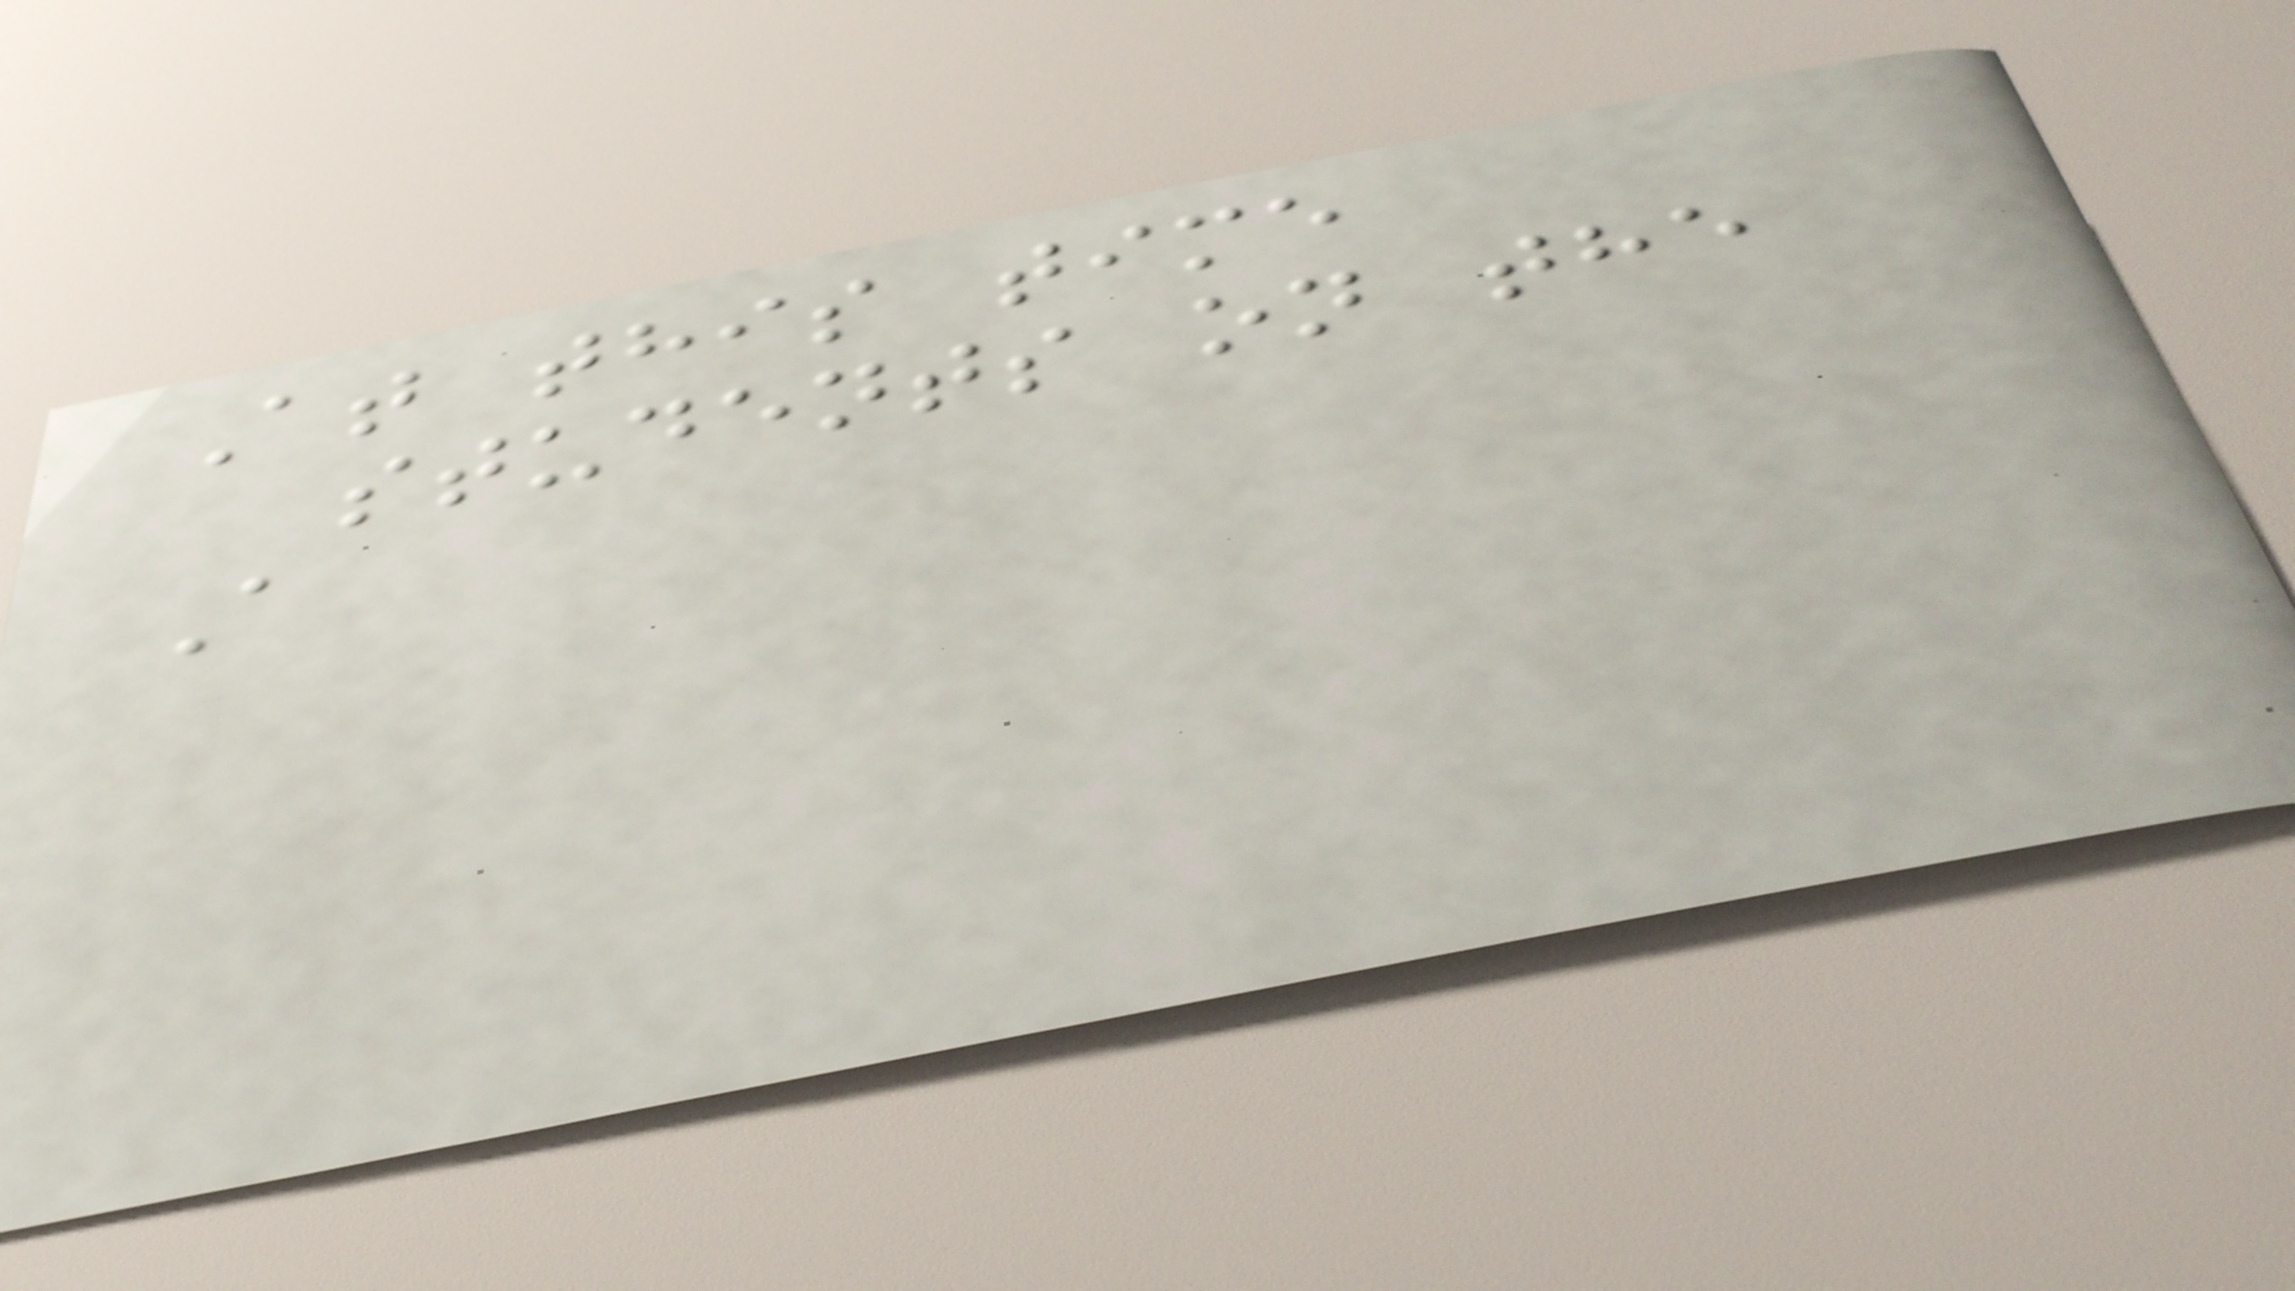At this time
students on the
A
